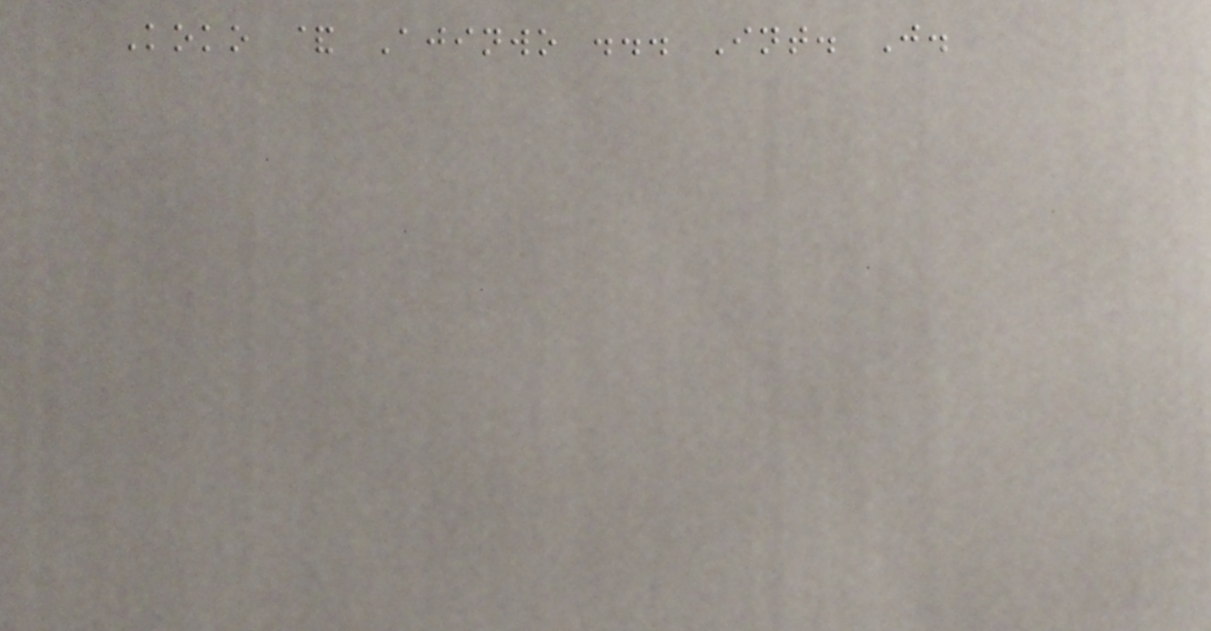Koko & Ajinwo ... Int. J.
